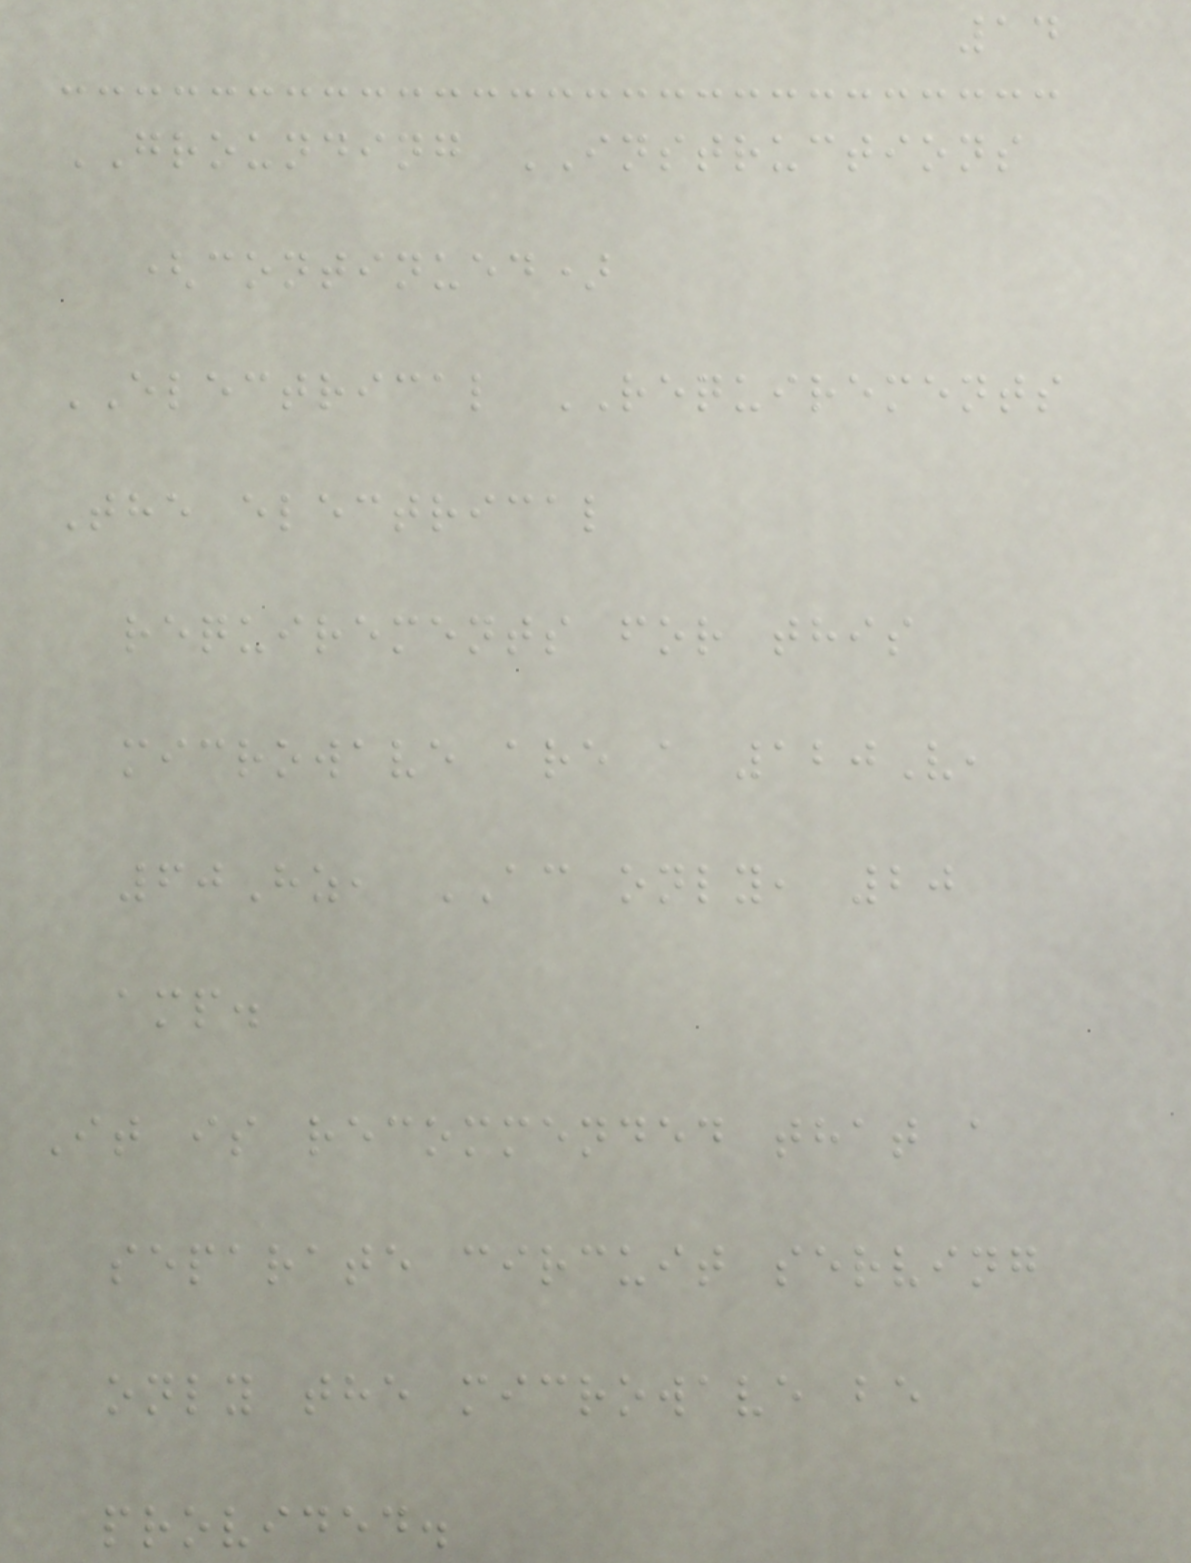14
GROUNDING INSTRUCTIONS
(continued)
ELECTRICAL REQUIREMENTS
The electrical
requirements for this
microwave are a 120V,
60Hz, AC only, 20
amp.
It is recommended that a
separate circuit serving
only the microwave be
provided.
